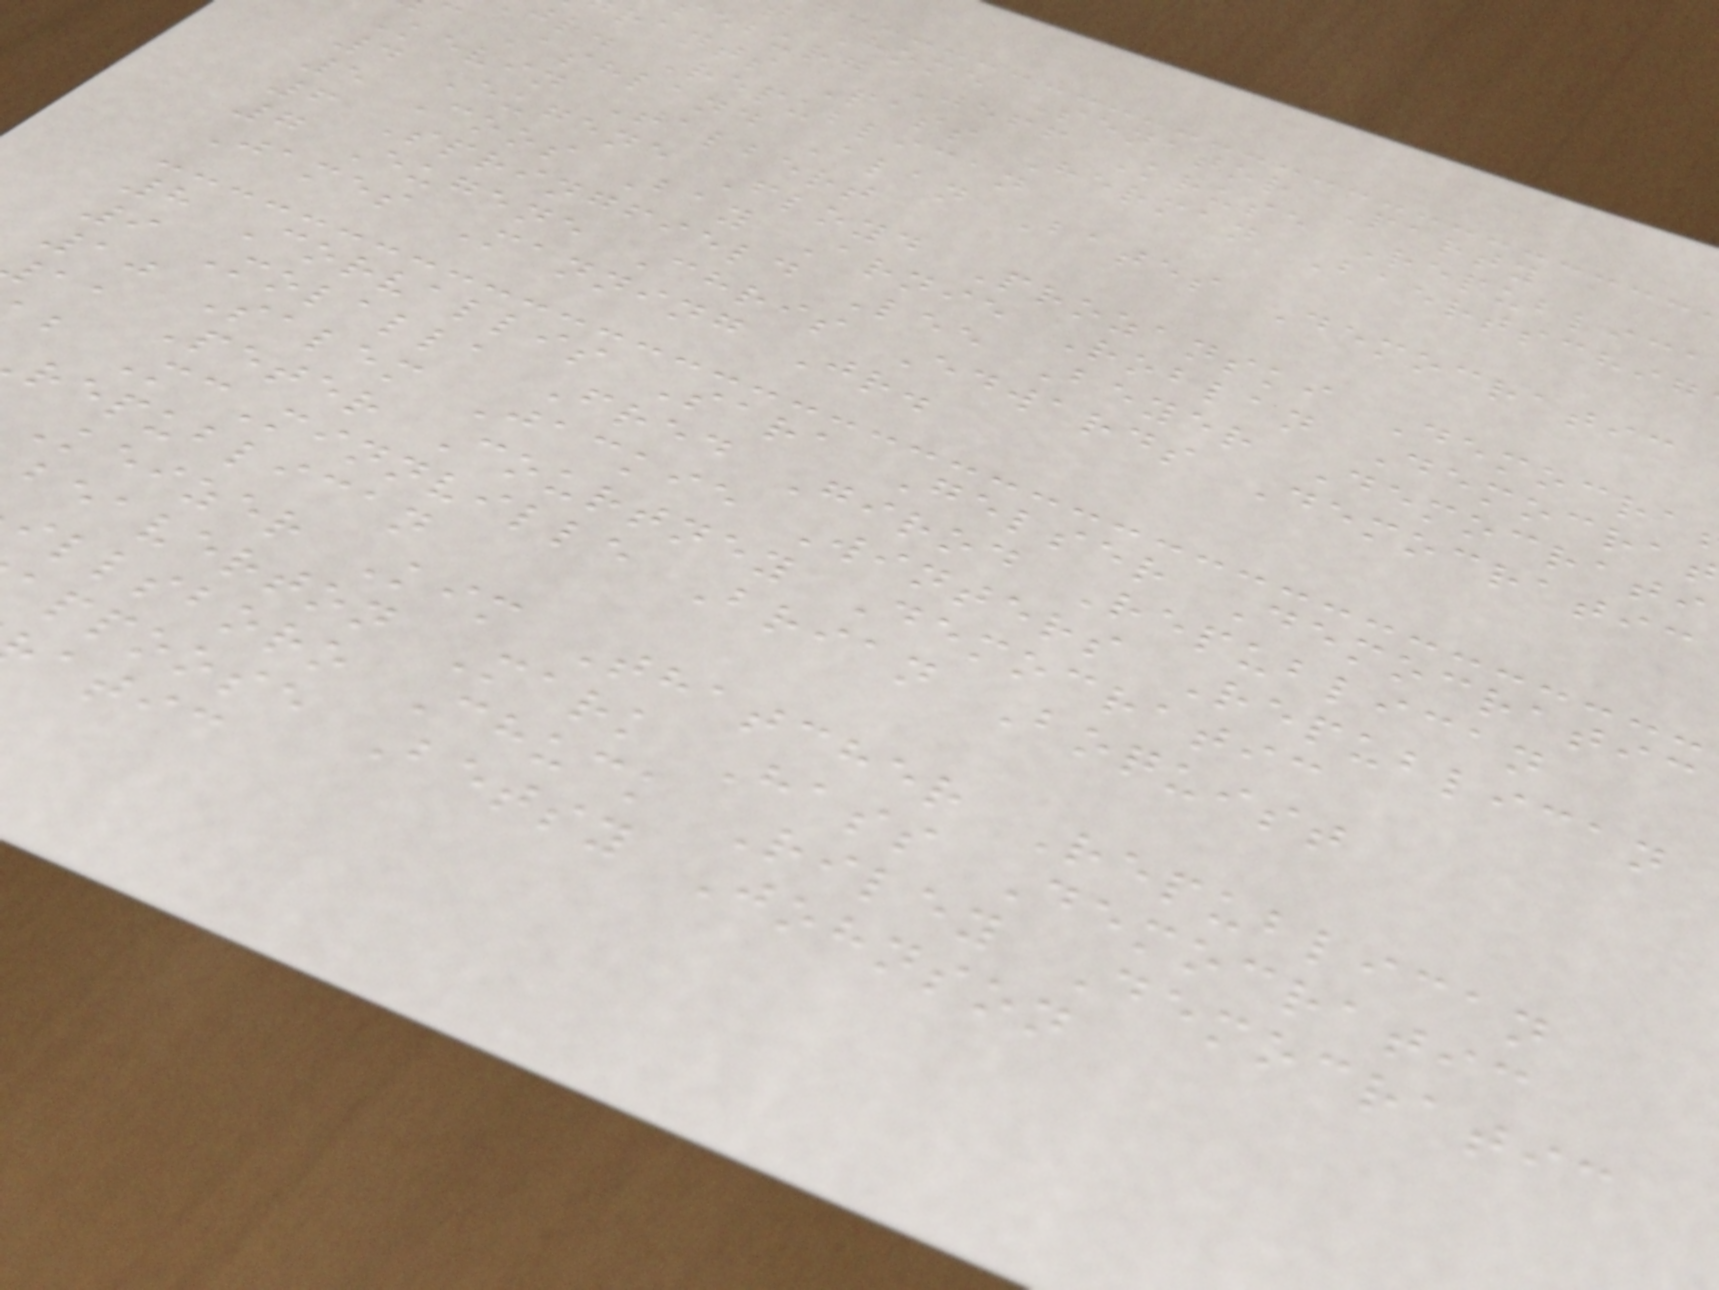Home Senator Party
eburg Jeff Kruse Republica
rants Pass Herman Baertschig
jr. Republican
Ashland Alan Bates Democratic
Kevin Talbert
4 Eugene Floyd Prozanski Democra
5 Coos Bay Arnie Roblan Democra
6 Springfield Lee Beyer Democrati
7 Eugene Chris Edwards Democratic
James Manning Jr.
8 Corvallis Sara Gelser Democratic
9 Molalla Fred Girod Republican
10 Salem Jackie Winters Republican
aa Peter Courtney Democratic
b McMinnville Brian Boquist
republican
Keizer Kim Thatcher Republican
beaverton Mark Hass Democratic
illsboro Chuck Riley Democratic
ppoose Betsy Johnson
atic
